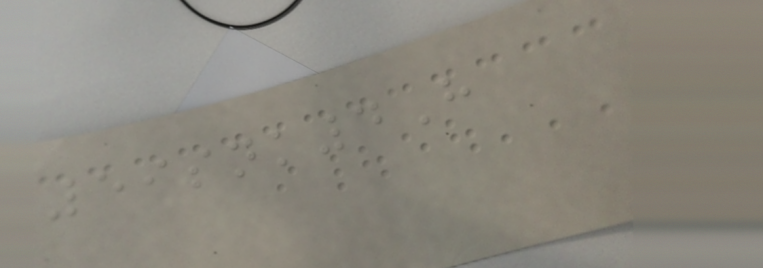59snk4H
